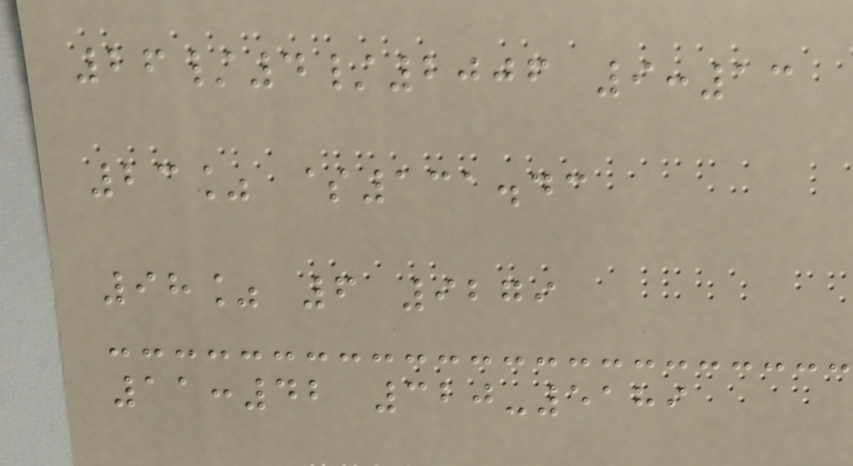26/4/2006 9:13
23% $131.43
98% 6 9279
11:42 320-5189
